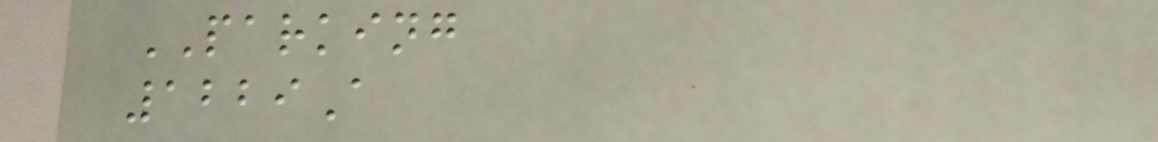PARKING
1229A
